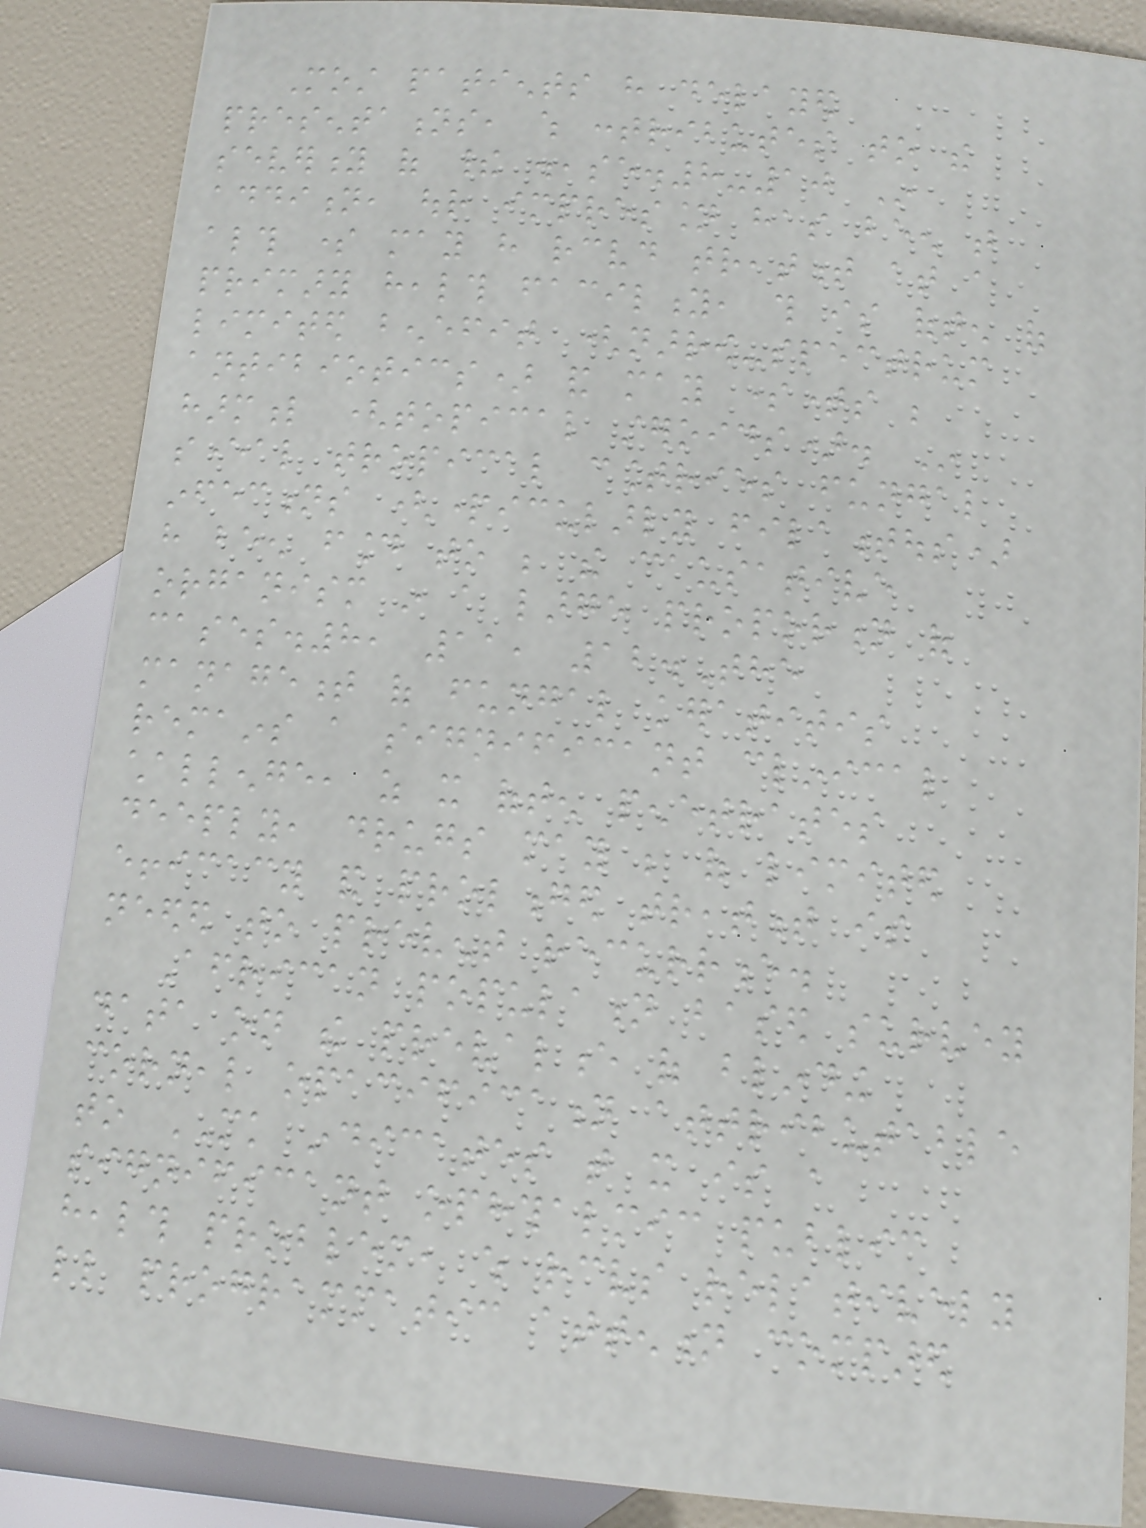Most patients have delayed
presentations, which contributes to the
severity of their disease.8-10 In
addition, our impression has been that
although some may have received treatment at a
primary health facility, this is often of
limited benefit (narrow-spectrum
antibiotics) and may sometimes be
harmful (topical steroids). In
several tropical countries fungal
infections (particularly filamentous)
have been found to be the causative
organism in a large proportion of
cases.8, 11, 12.The
management of fungal keratitis
remains a significant clinical
challenge, as it often penetrates
deeply, drugs may be of limited
efficacy and prolonged treatment is
needed to prevent recurrence.
African population based survey
data on the prevalence of blinding
corneal opacification attributable
to MK indicates that it is a
significant ophthalmic public
health problem, which receives relatively
little programmatic attention compared
